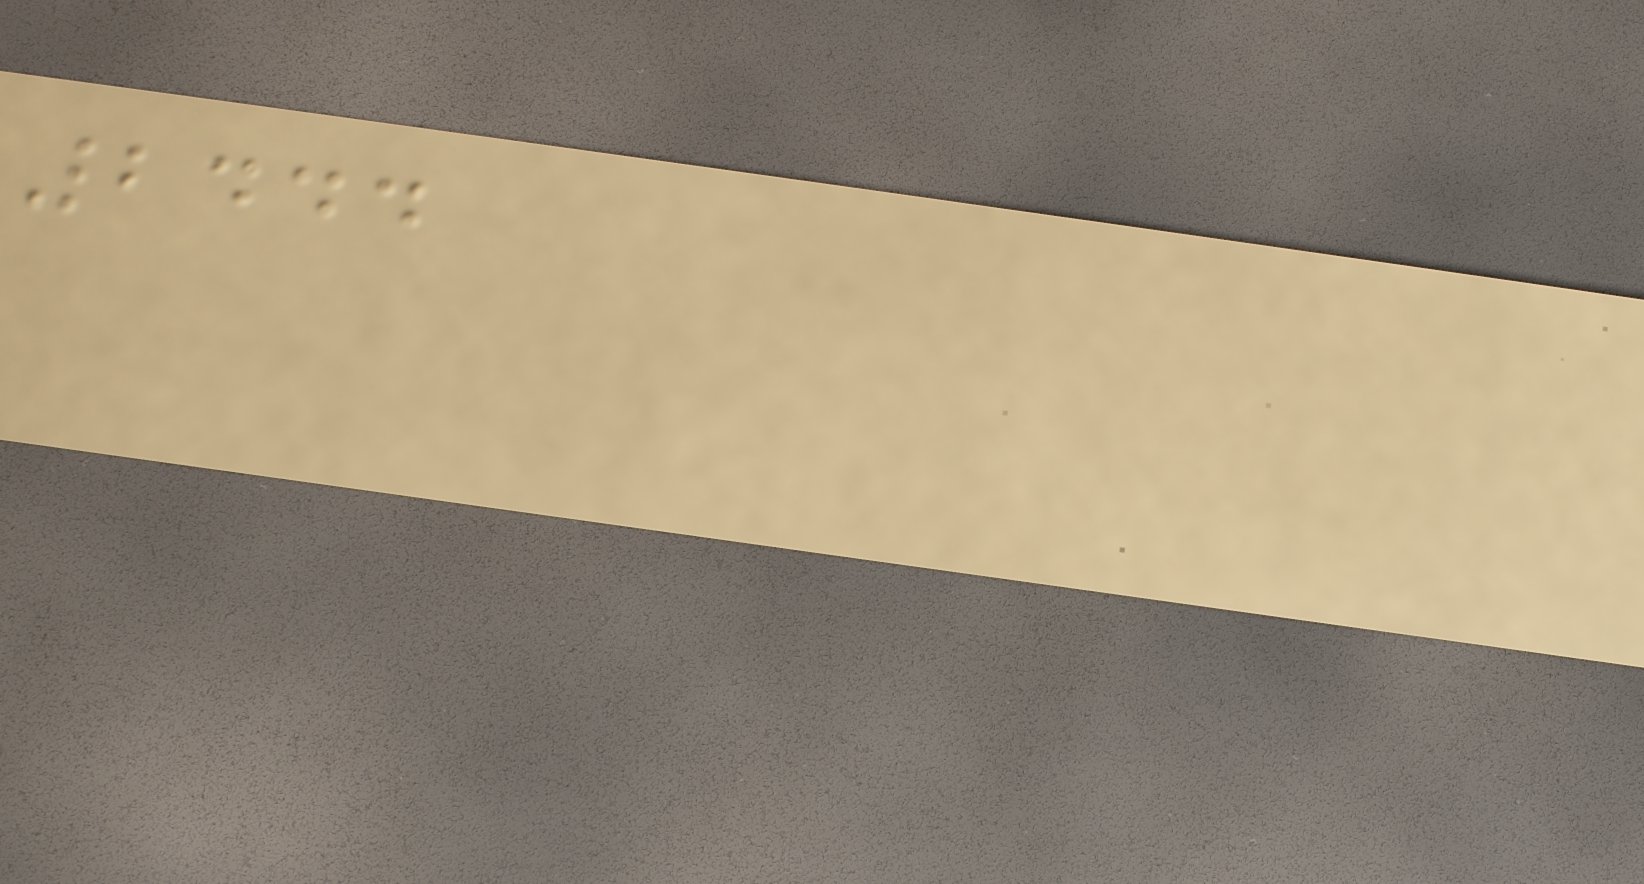2444
